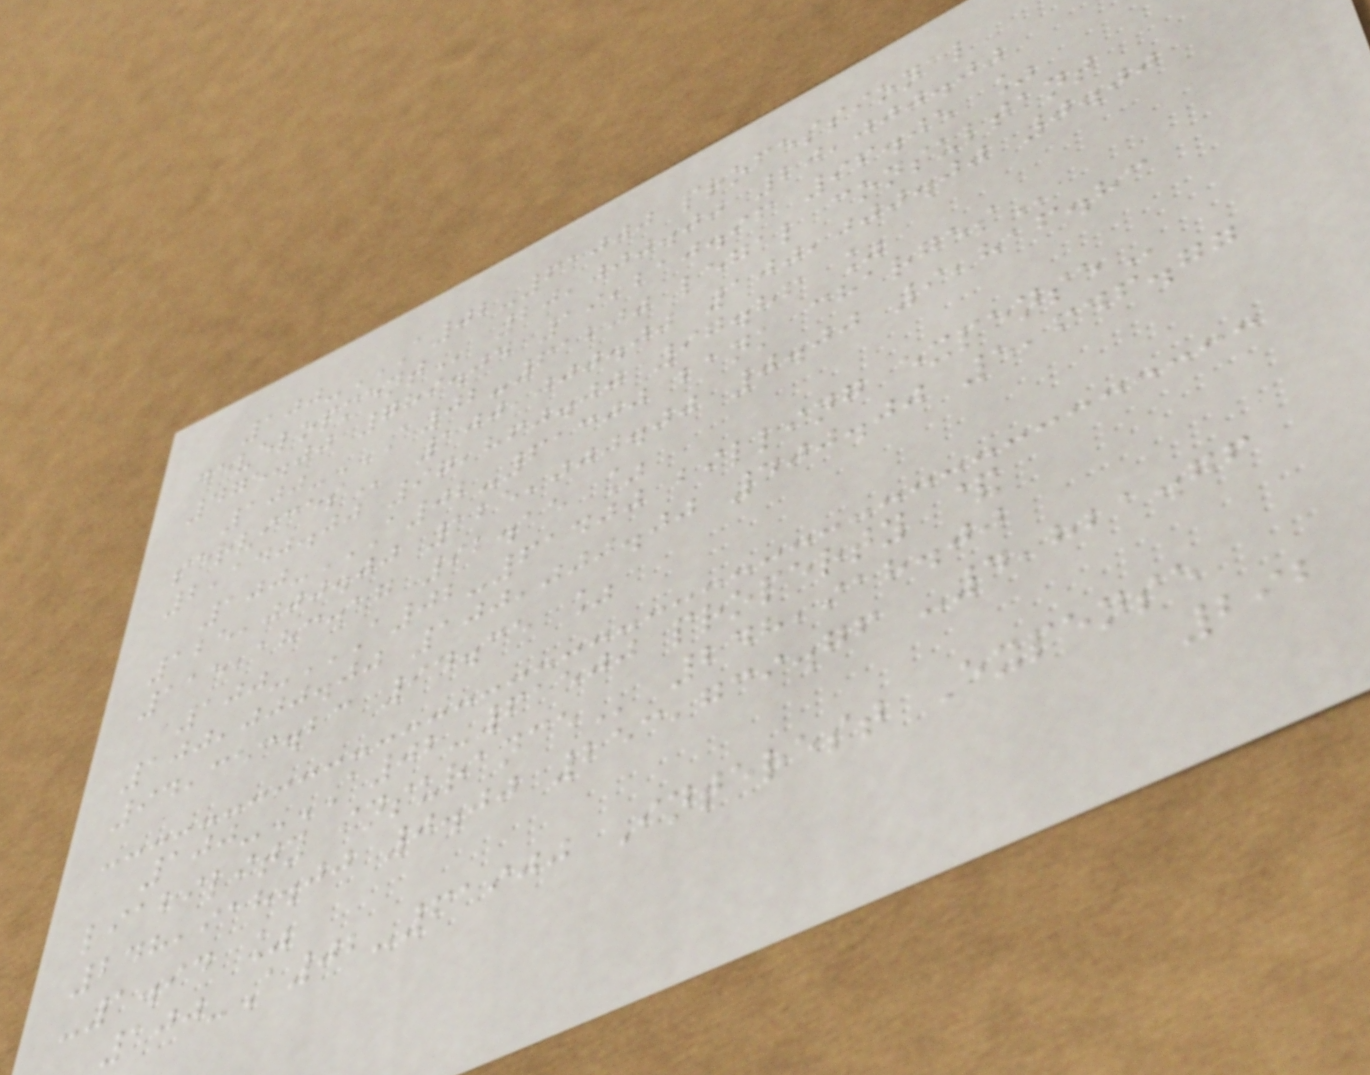100-A02-61000 PROFESSIONAL
DEVELOPMENT 20,000.00 20,000.00
475.00 789.04 19,210.96 96.05 %
100-A02-61200 LEGAL CONSULTANT
SERVICES 100,000.00 100,000.00 0.00
2,140.00 97,860.00 97.86 %
100-A02-61300 BANK CHARGES
125,000.00 125,000.00 0.00 9,816.83
115,183.17 92.15 %
100-A02-61400 BILLING EXPENSE
100,000.00 100,000.00 400.00 5,646.77
94,353.23 94.35 %
100-A02-61500 PROPERTY &
LIABILITY INSURANCE 248,918.00
248,918.00 0.00 253,739.76 -4,821.76
-1.94 %
100-A02-61900 Interest Expense
292
